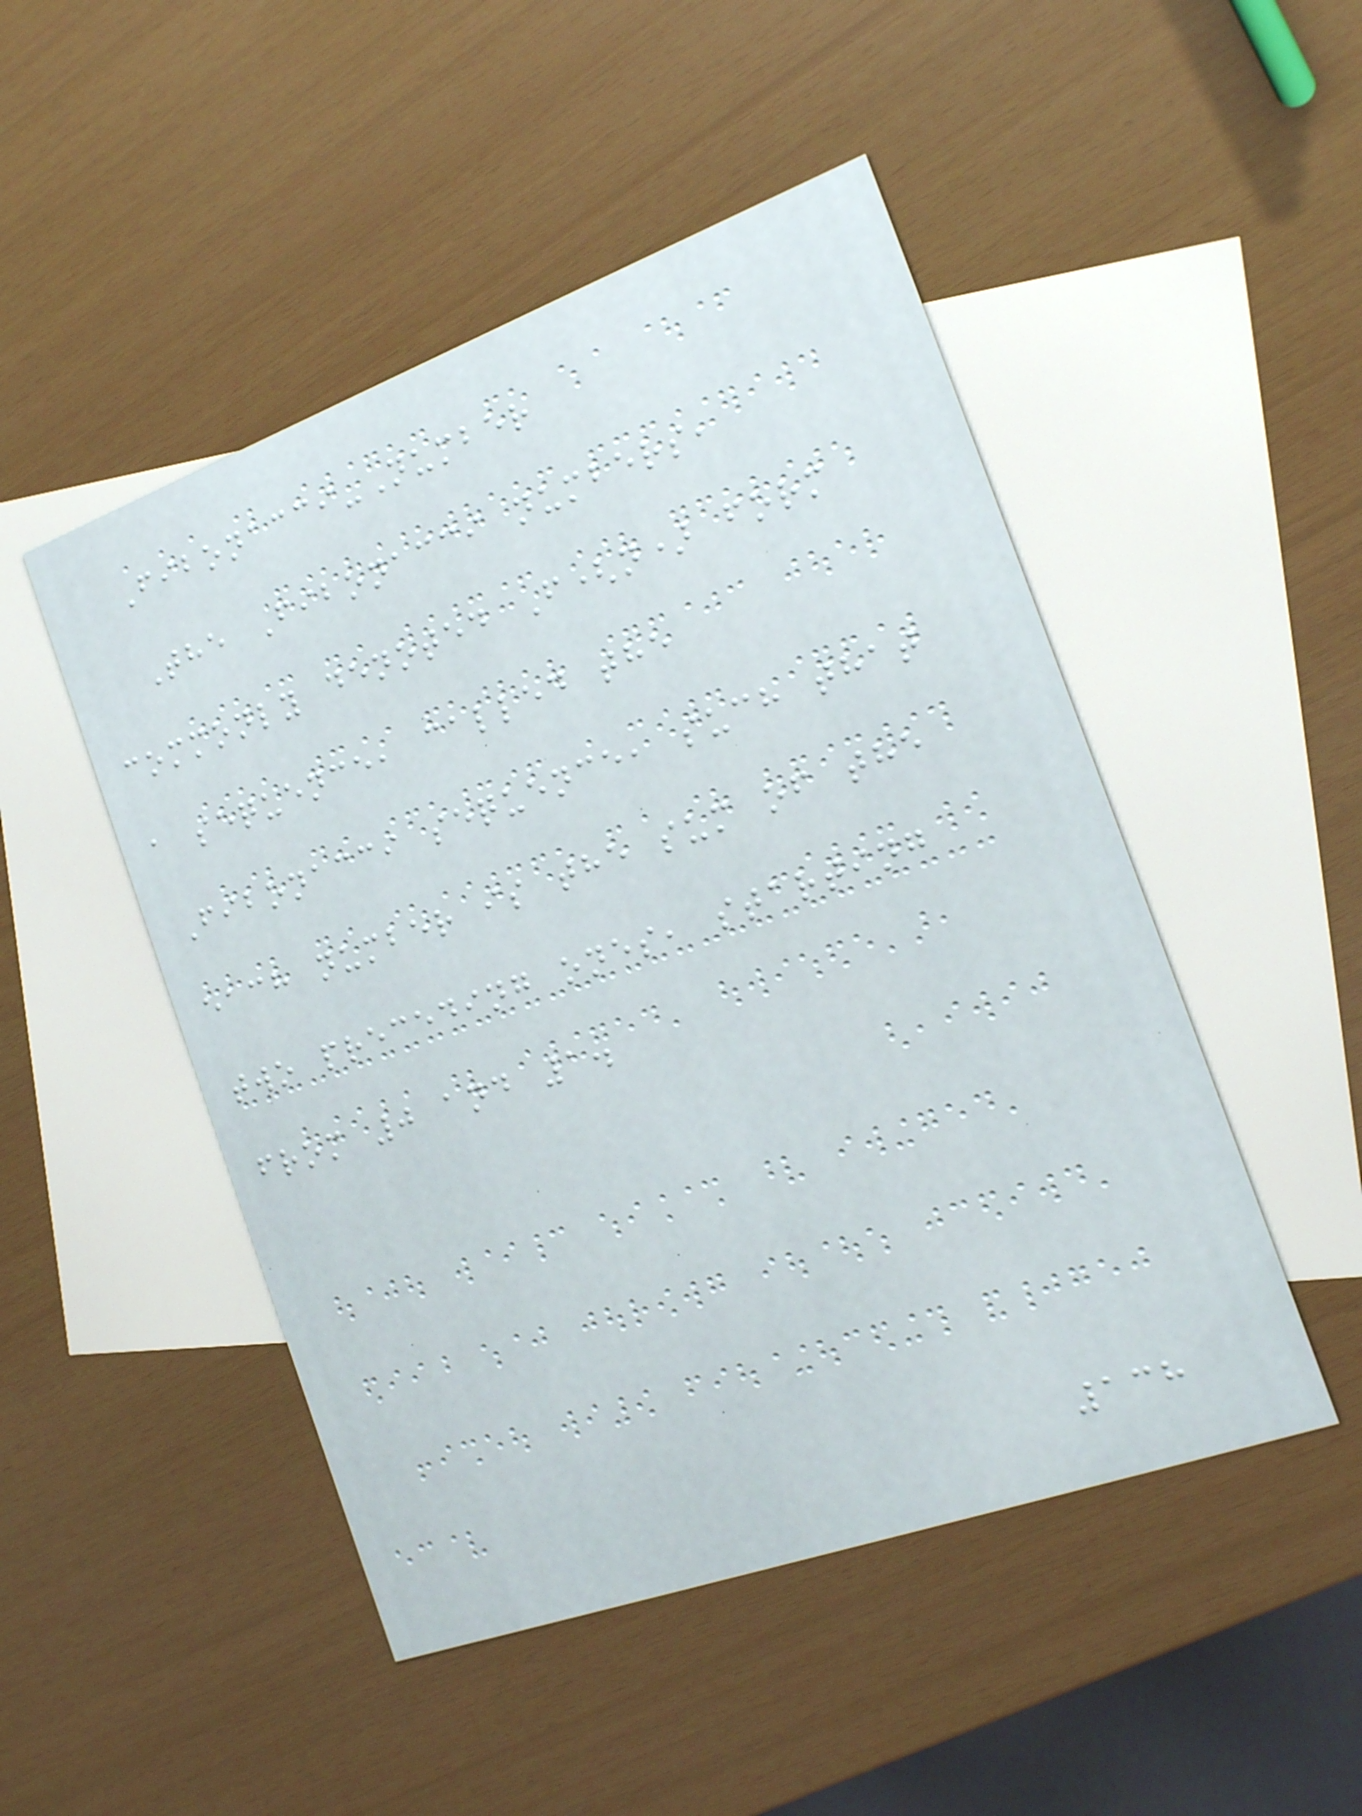Fibonacci-Number
The Fibonacci numbers,
commonly denoted F(n) form
a sequence, called the
Fibonacci sequence, such that
each number is the sum of the
two preceding ones, starting
from 0 and 1.
138
